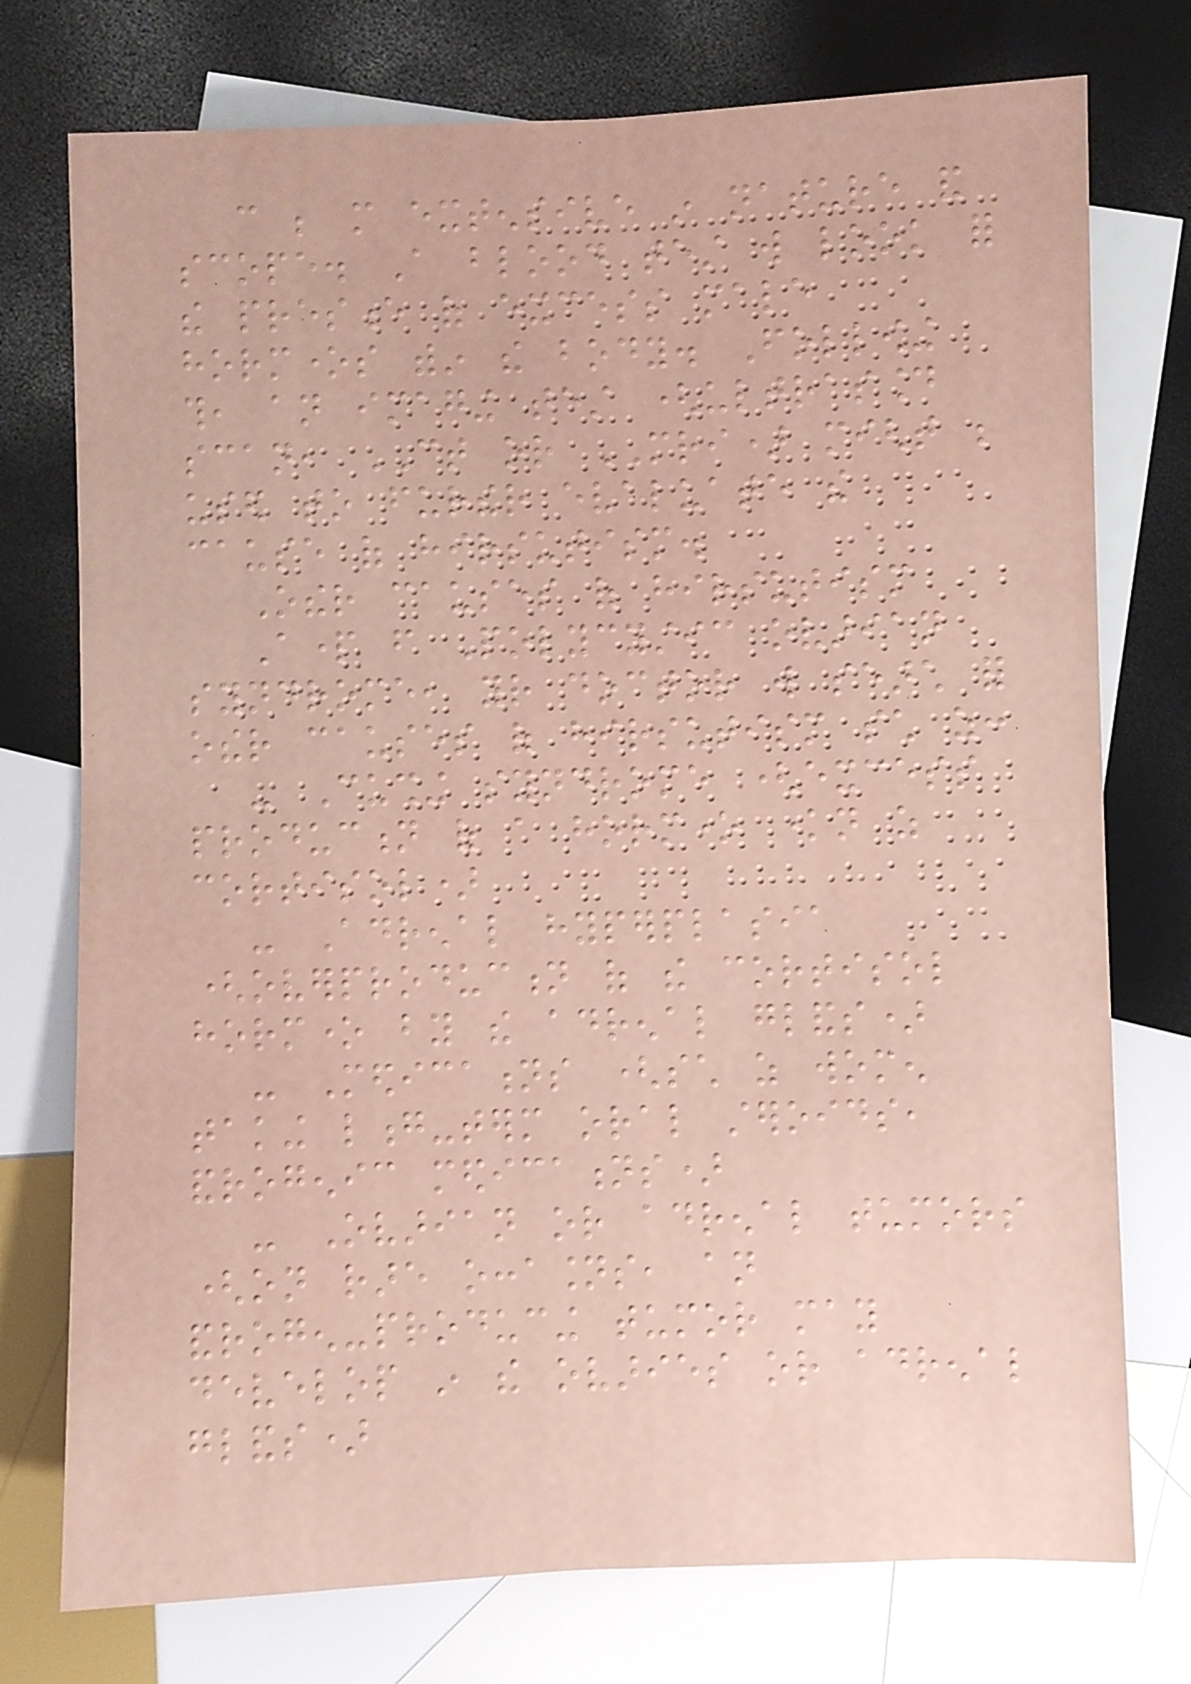can be more extensive in nature and
scope. A blood test will look for
the presence of excess male
hormones within the body. Following
this, an imaging test (ultrasound
scan, CT or MRI) might be
used to further evaluate the
cause of hirsutism.
Other causes of hirsutism
Apart from Polycystic ovarian
syndrome, your doctor will search for
other causes of hirsutism such as:
- Cushing syndrome (excess
production of a hormone known as
cortisol)
- Adrenal hyperplasia
(overproduction of the cortisol
hormone by the adrenal glands)
- Medications (such as women
taking long-term oral steroids,
androgenic medications)
- Ovarian or adrenal tumors
(on rare occasions, an
androgen-producing tumor may
develop in the ovaries or adrenal
glands)
